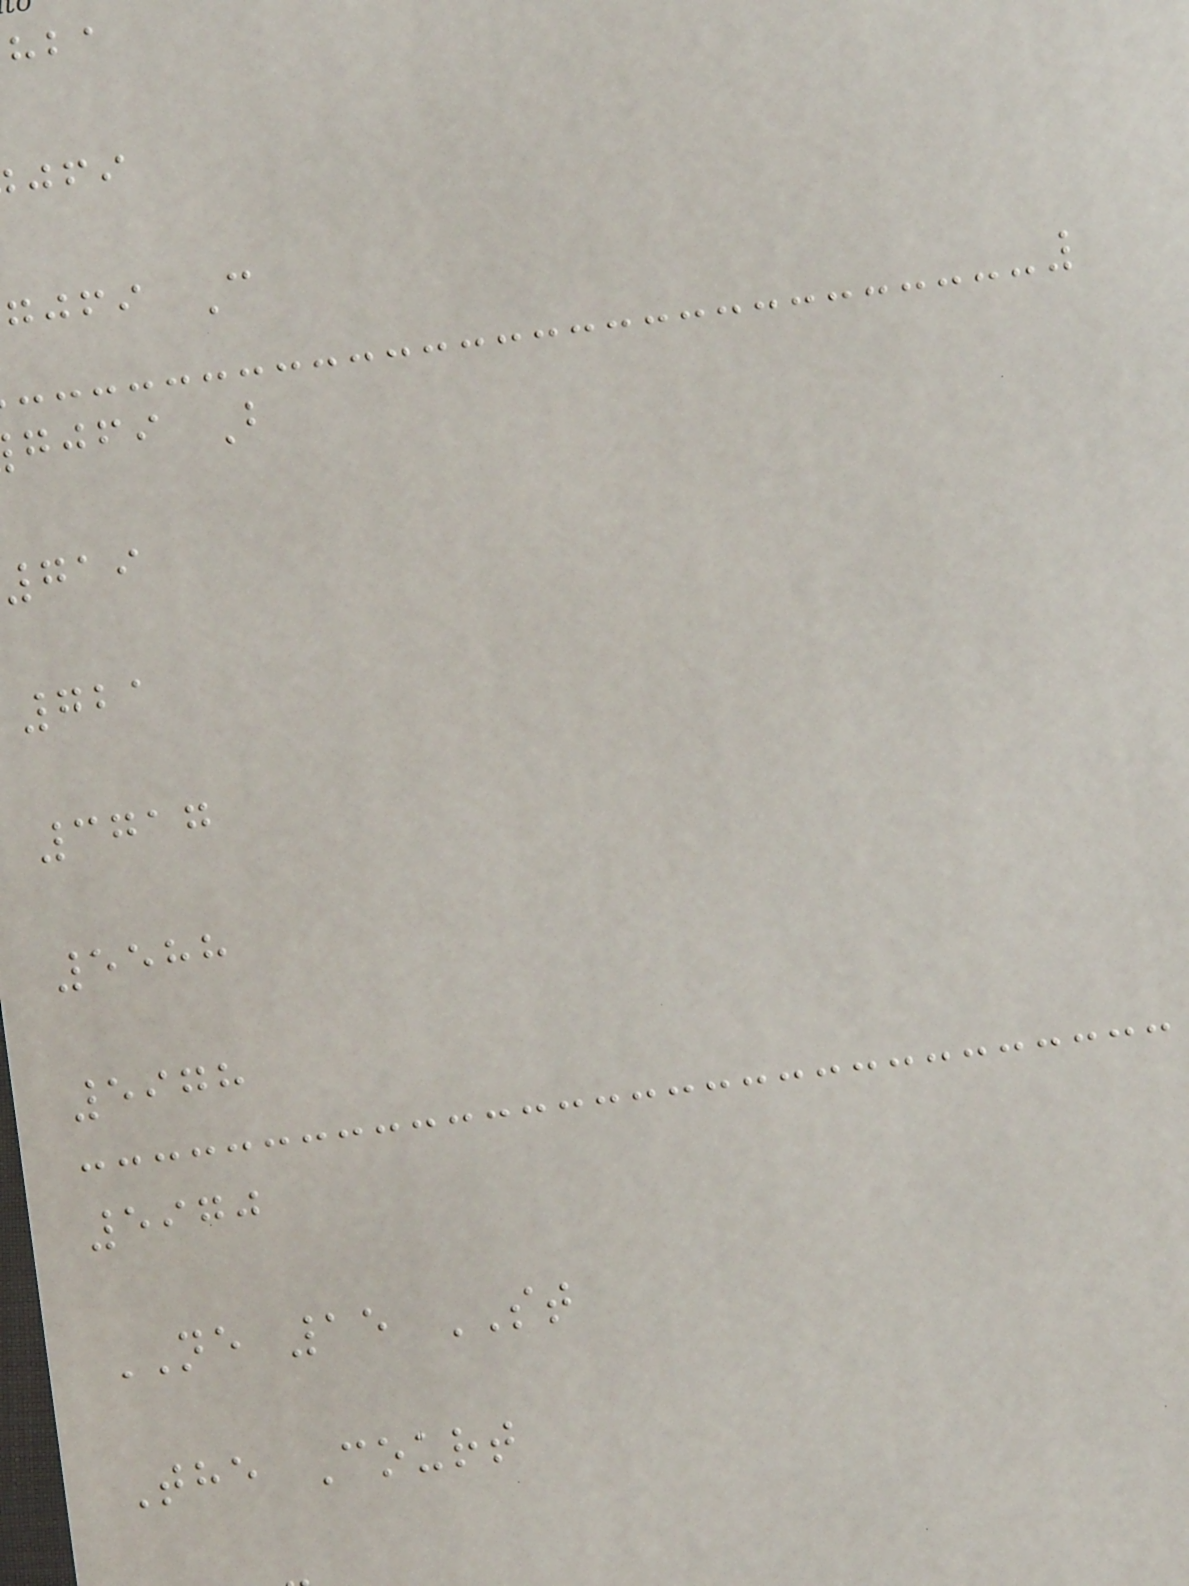gjfi C
gjfi B
719
721
3717
5588
5978
5970
NE 15 ST
The Court
